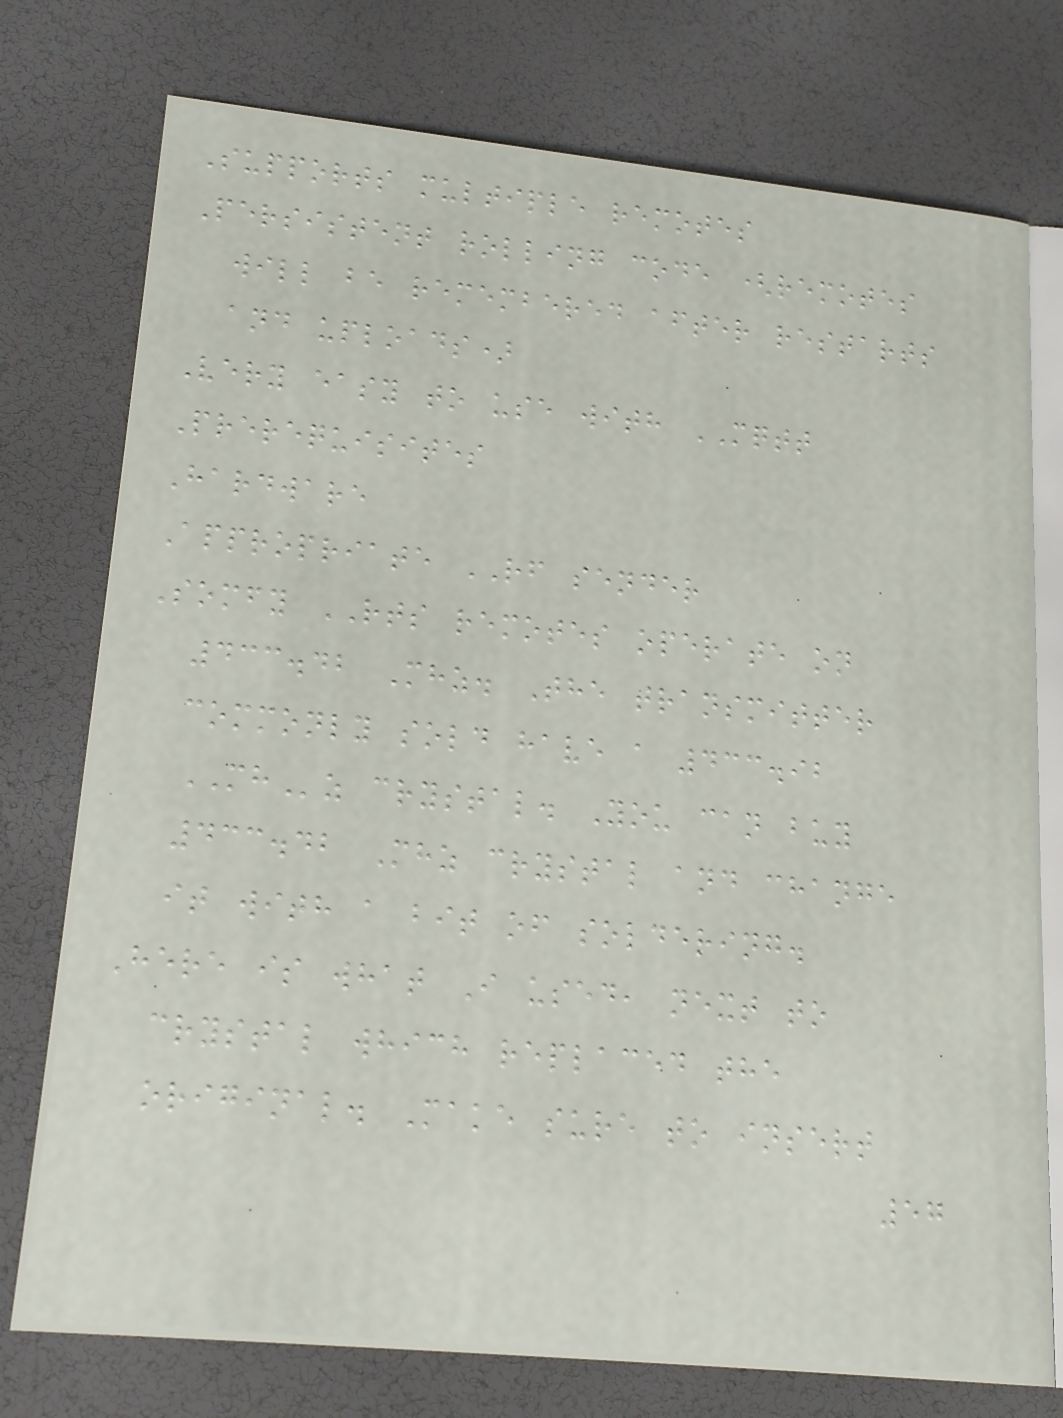Supports multiple remotes
Persistent rolling code (remotes
will be remembered after restarts
and uploads)
Very easy to use with MQTT
Prerequisites
Hardware
Appropriate RF sender
Somfy RTS remotes operate on
433.42 Mhz. The transmitter
commonly sold have a 433.92
MHz crystal. You can buy
433.42 Mhz crystal and change
it with a bit of soldering.
Here is what I used, next to
crystal which replaced the
original. Make sure to insert
57
